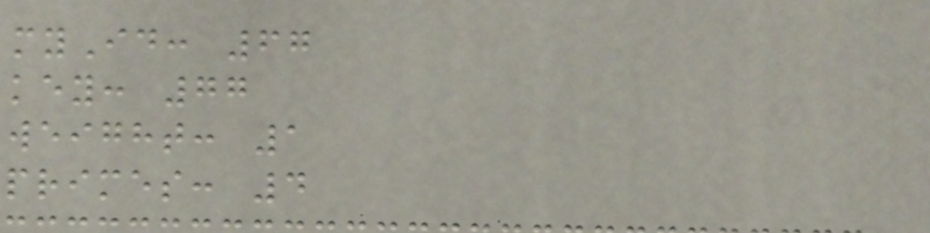myId: 67
key: 77
weight: 1
primes: 4
